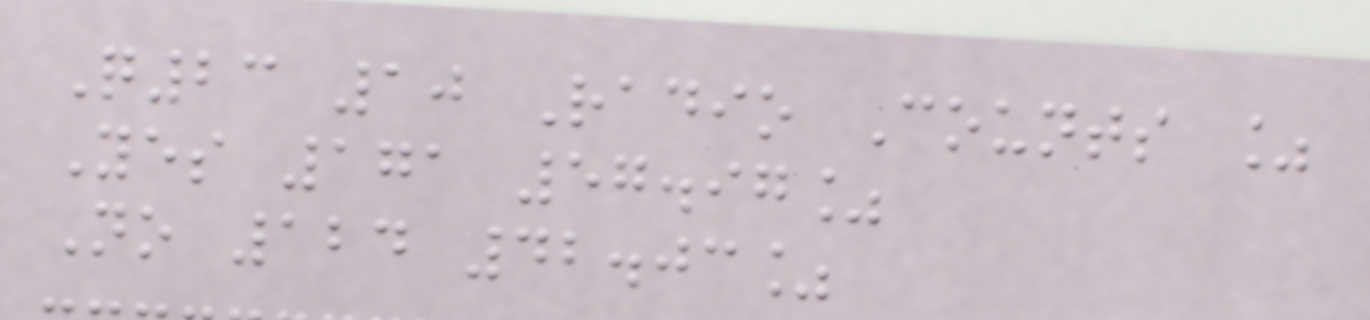Q23 10 Radio Counts %
Yes 171 57.97%
No 124 42.03%
